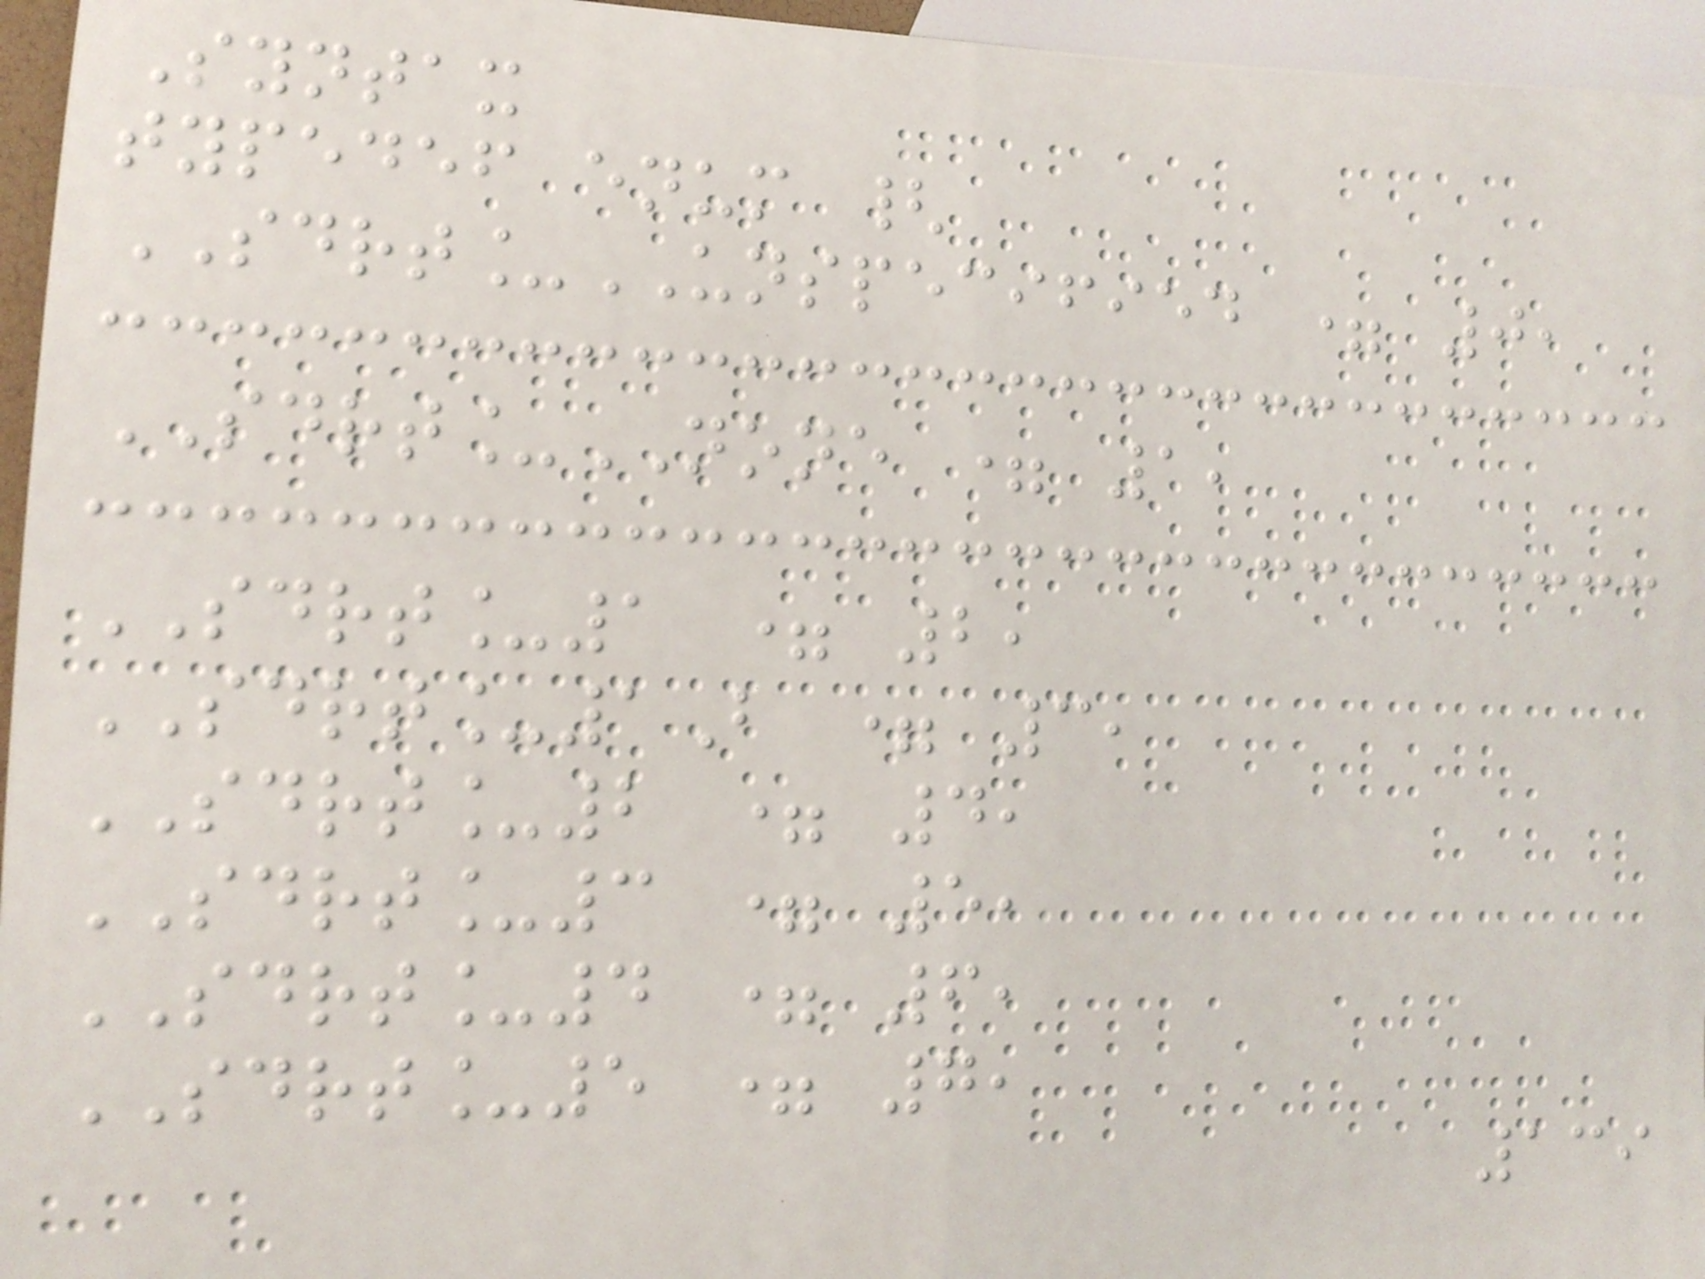Syntax
typedef enum {
SDRT_UNSPECIFIED = 0,
SDRT_NONE = 1,
SDRT_1 = 2,
SDRT_1B = 3,
SDRT_2 = 4,
SDRT_3 = 5,
SDRT_4 = 6,
SDRT_5 = 7,
139
